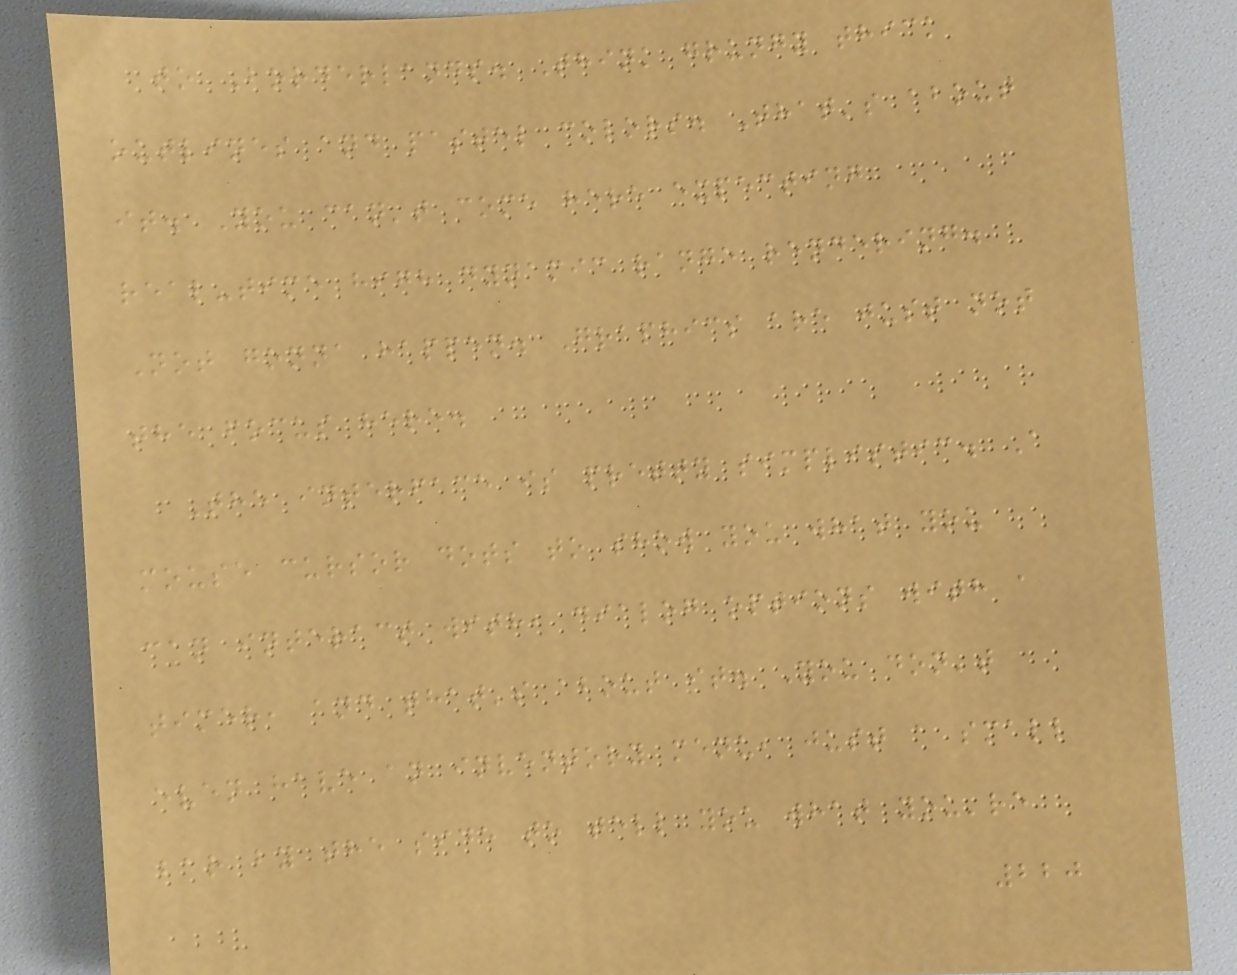to Borderlands. Think grungy thick
outlines and pastel colors. That's about
it. You can't come here expecting
real-time high dynamic range rendering.
Not gonna happen. Graphics are just not
the focus here.
The interface is pretty simplistic. A
mouse cursor dots to show you what you
can interact with, dialog options with a
timer, and that's about it. You don't
even have an inventory menu, just a small
bar by the side to tell you what you're
220
